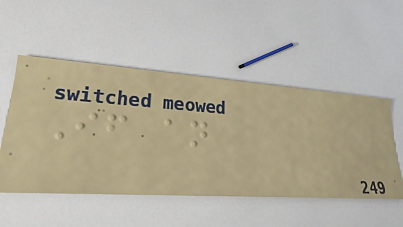If an
